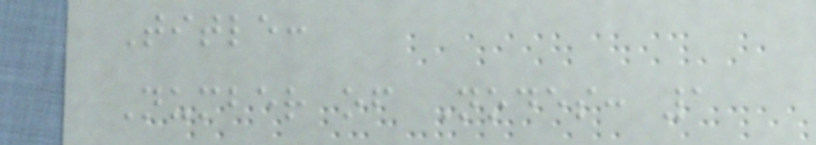Title:
Number of Nodes: 1
